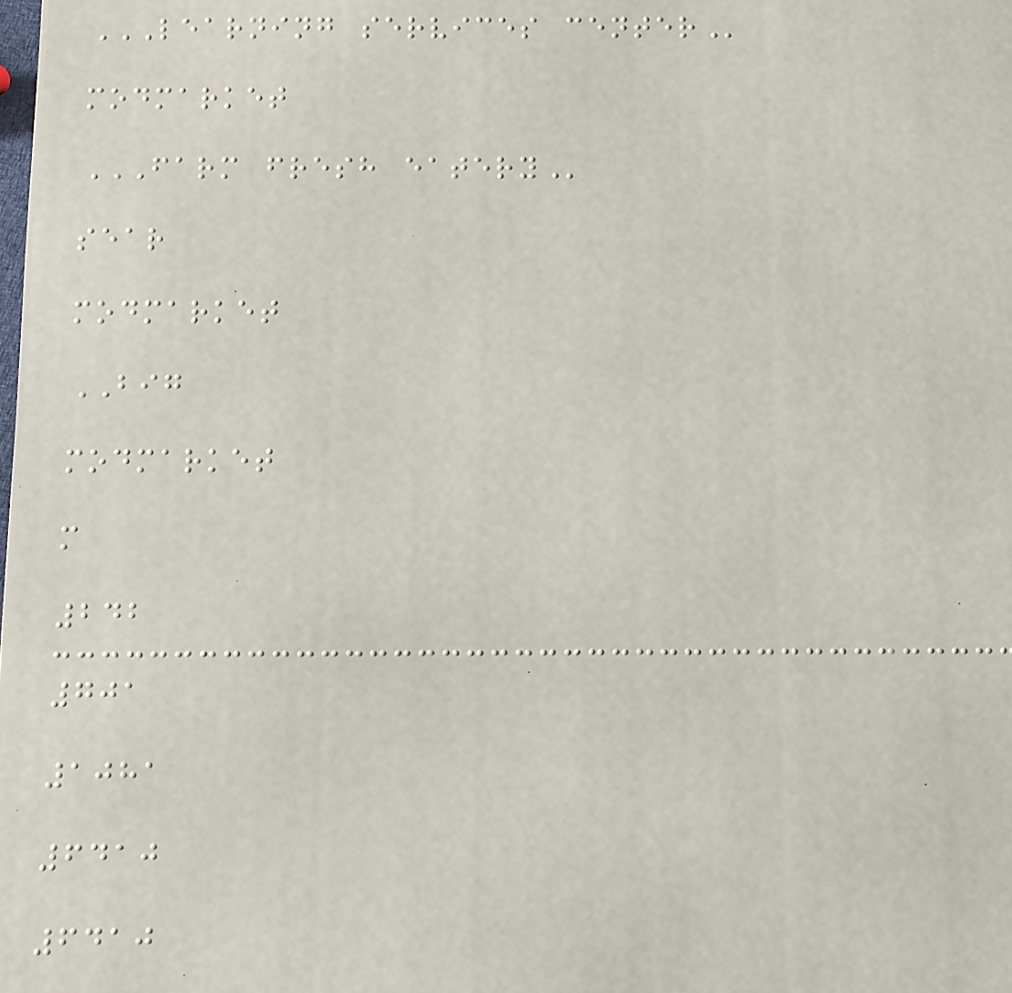LEARNING SERVICES CENTER
modmarket
FARM FRESH EATERY
sear
modmarket
BIG
modmarket
m
242
701
1081
6410
6410
